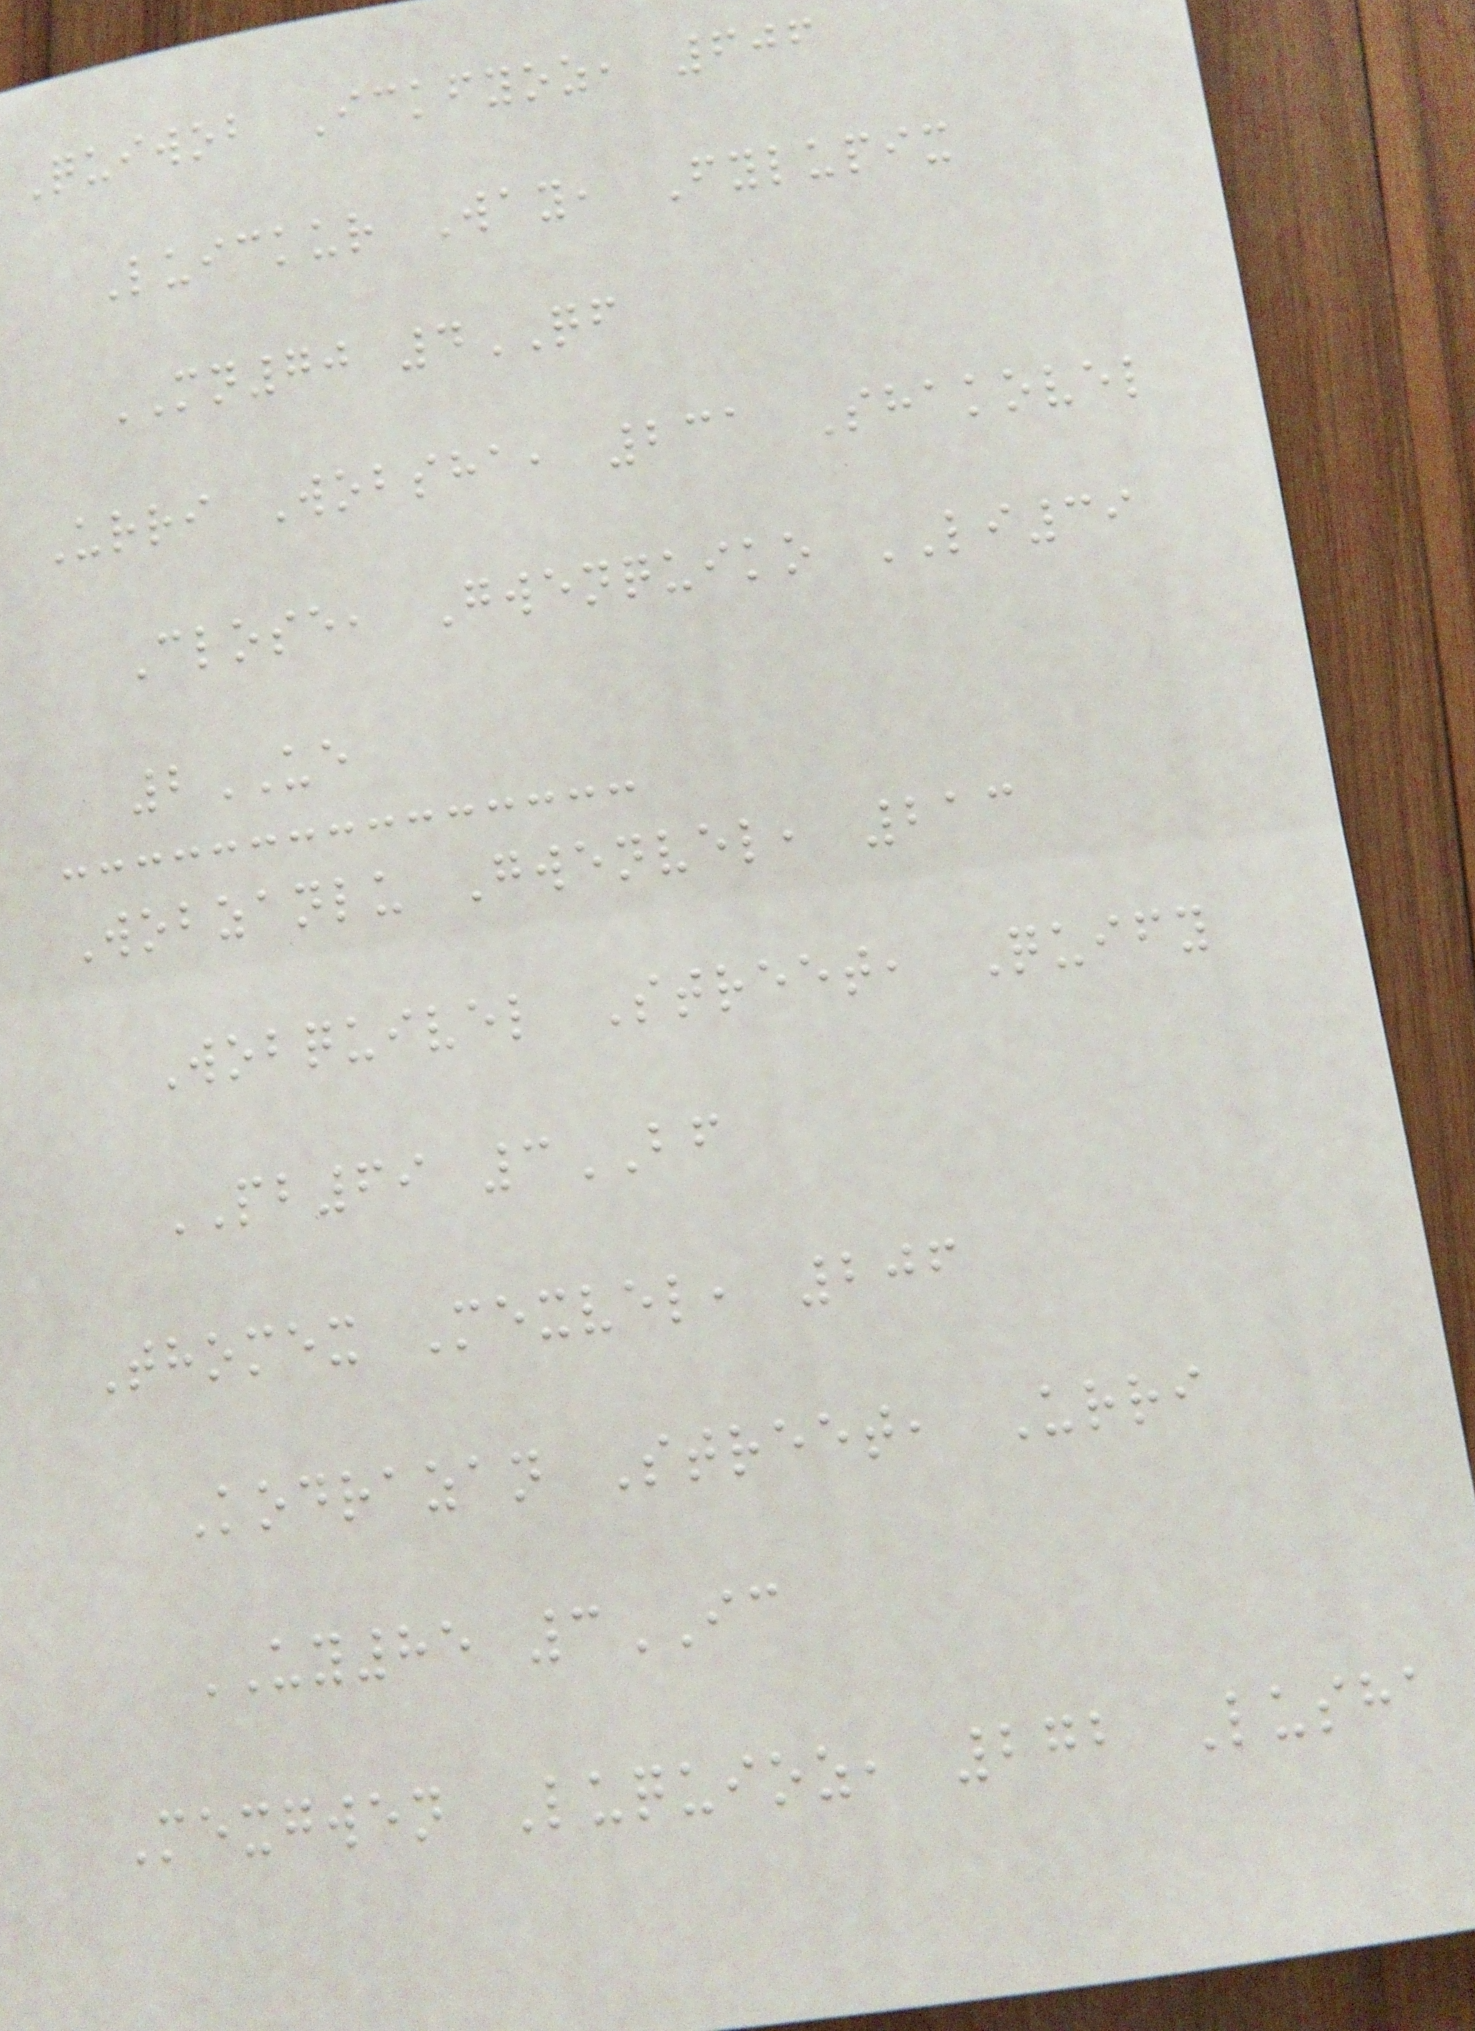Quiwob Ickfyoz, 606
Luickur Way, Fylupix
MN70 4QF
Urri Wobsha, 231 Shakovel
Close, Gwenquiko LI39
2UE
Wobzanlu Gwenvel, 213
Wobquivel Street, Quify
PB69 3BF
Thomex Mexvel, 206
Kodrazan Street, Urri
UY85 3IC
Mexgwen Luquioz, 272 Lusha
